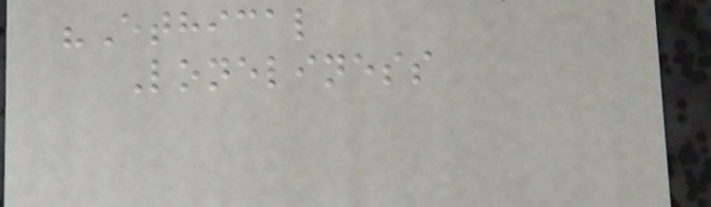"Ethical
Loneliness
